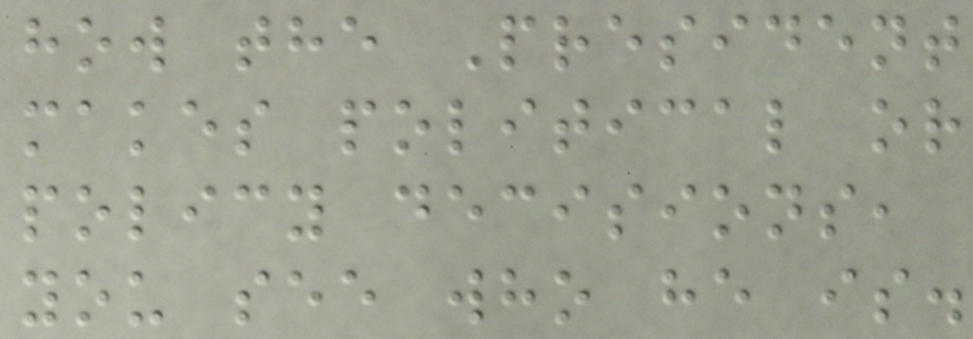how the President
makes political or
policy decisions,
you see who he is.
